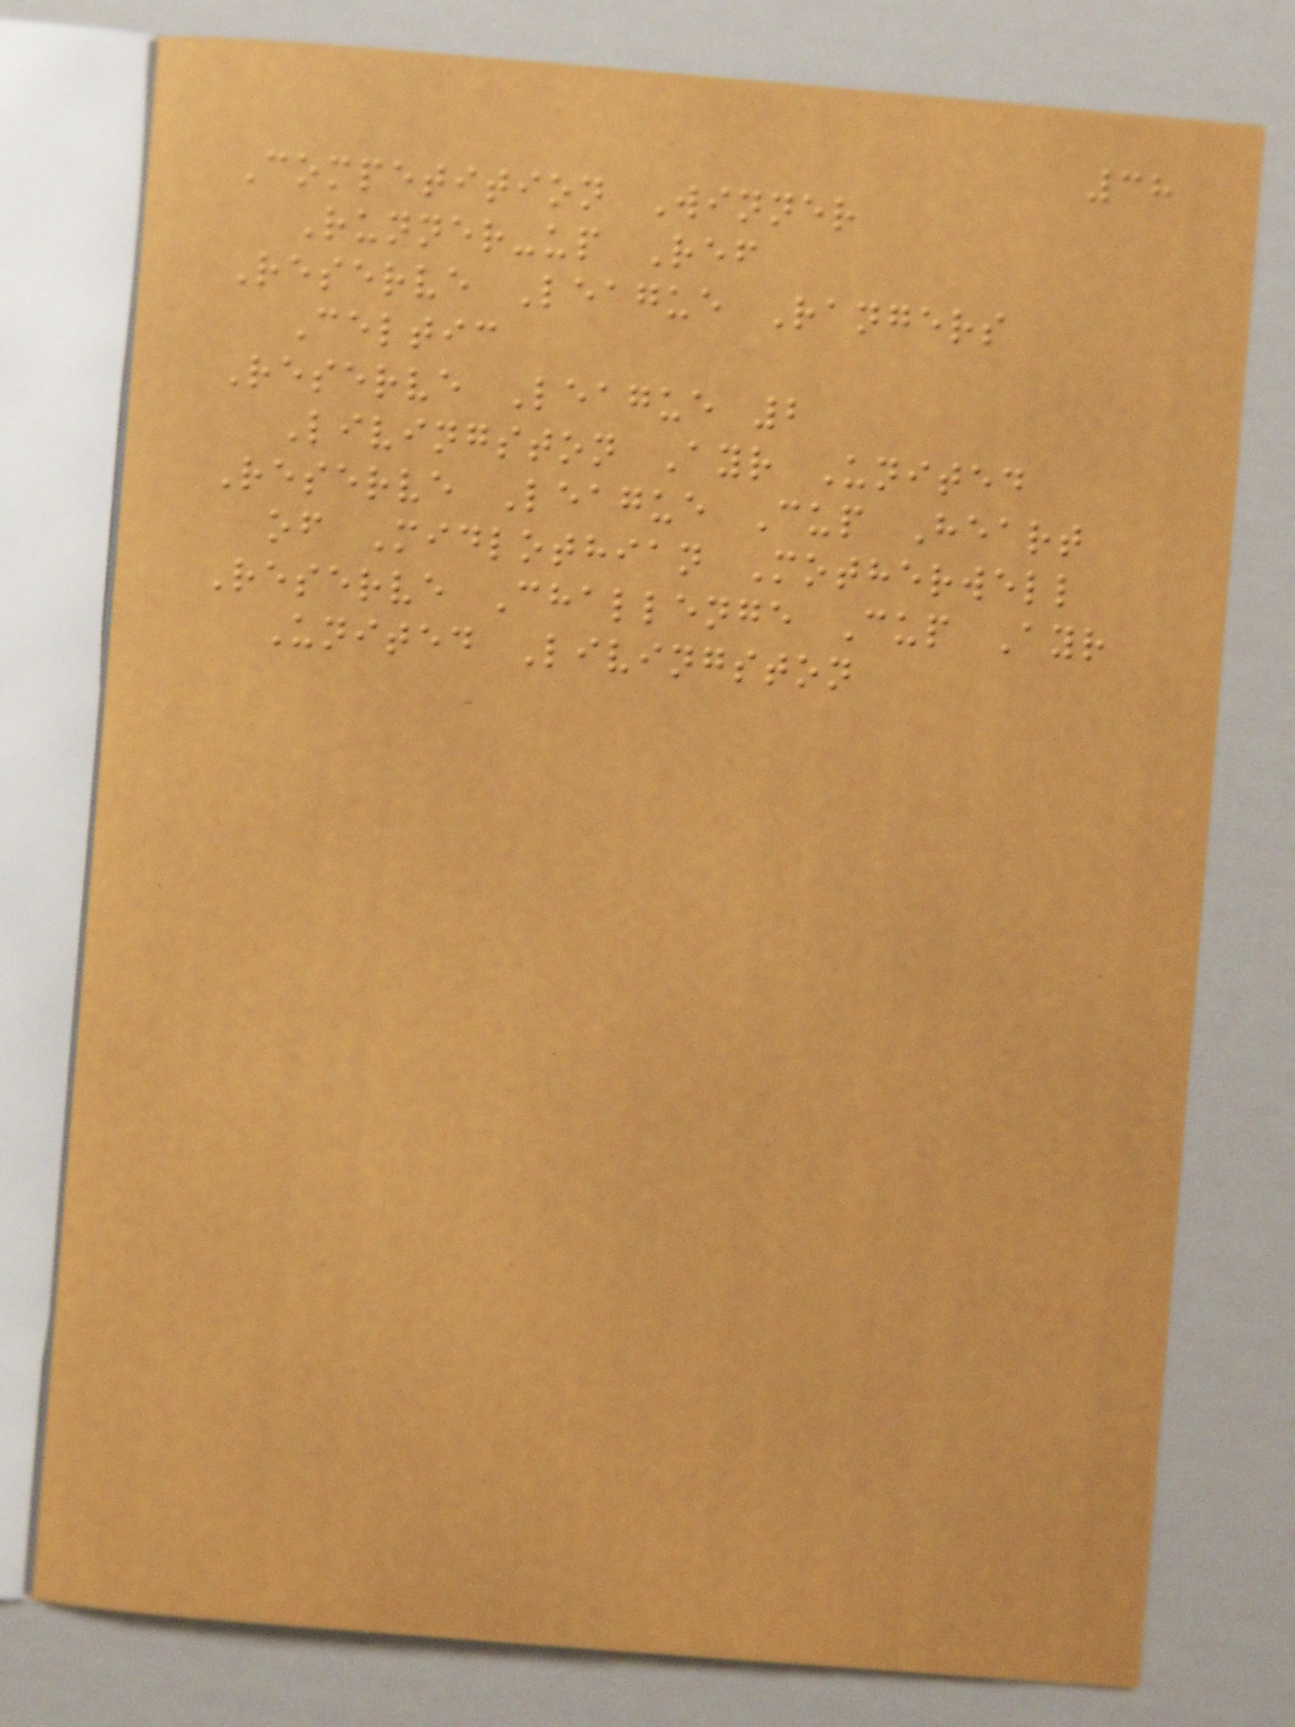38
Competition Winner
Runner-up Ref
Reserve League Rangers
Celtic
Reserve League 2
Livingston Ayr United
Reserve League Cup Heart
of Midlothian Motherwell
Reserve Challenge Cup Ayr
United Livingston
